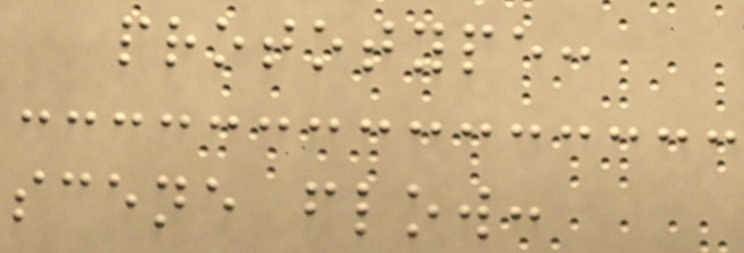prototype:
scene flow:
